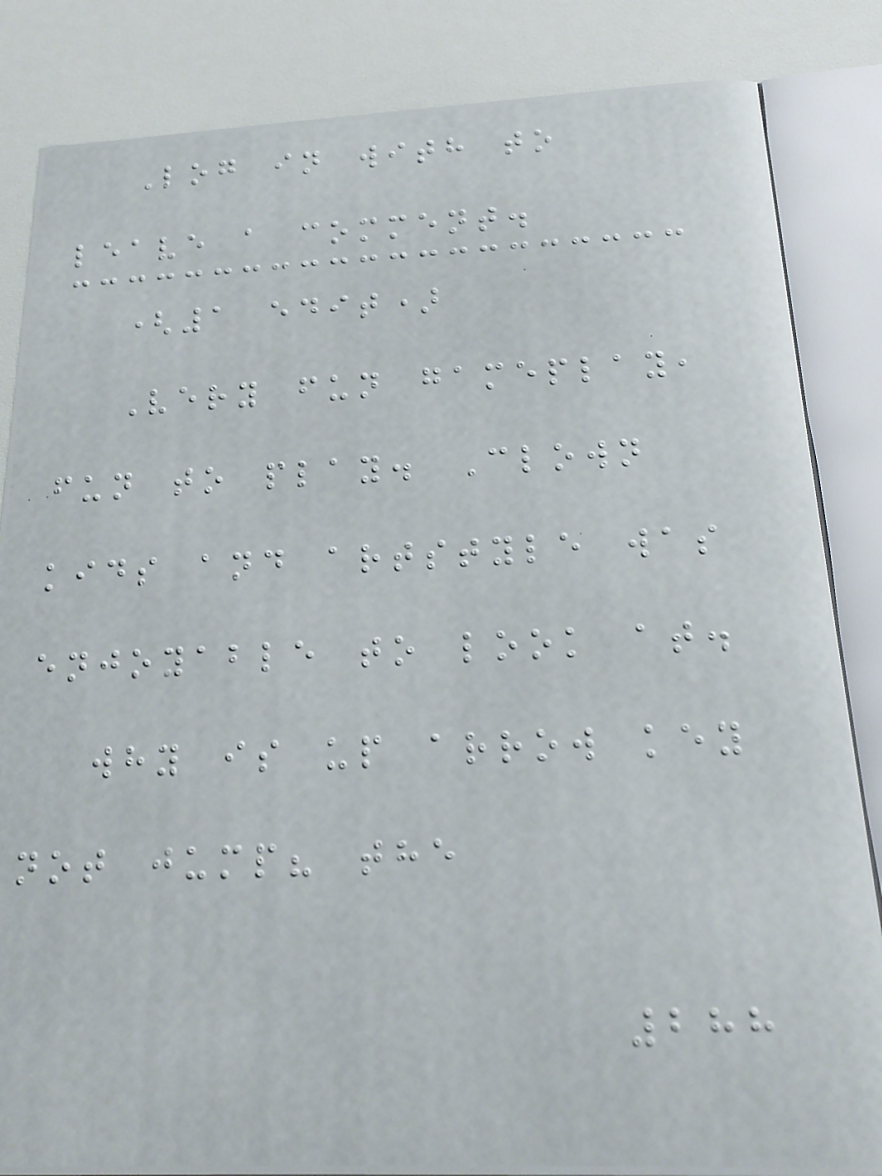Log in with to
leave a comment.
(1 edit)
Very fun gameplay,
fun to play. Clown
kids and artstyle was
enjoyable to look at.
why is up arrow key
not jump? the
288
